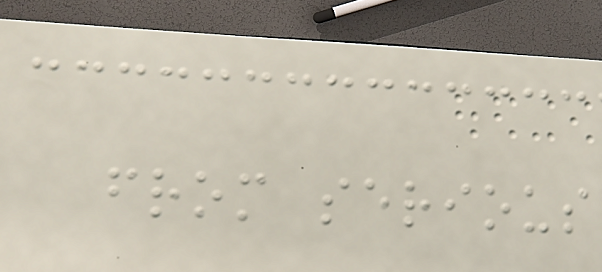from serious
